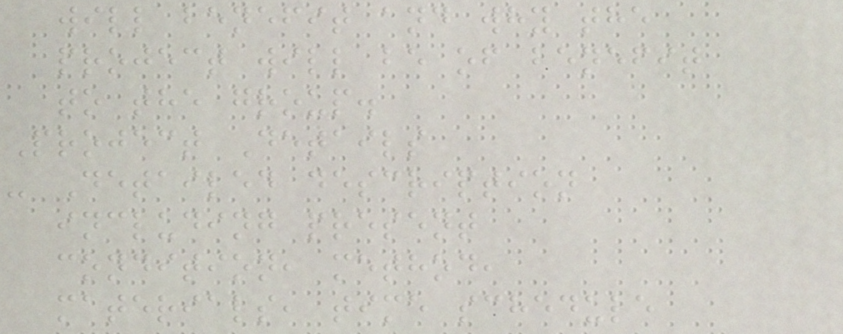will benefit and why the
project will be of benefit
to the group.
Project Details
- Detailed description
including present
condition, method,
materials, time schedule
